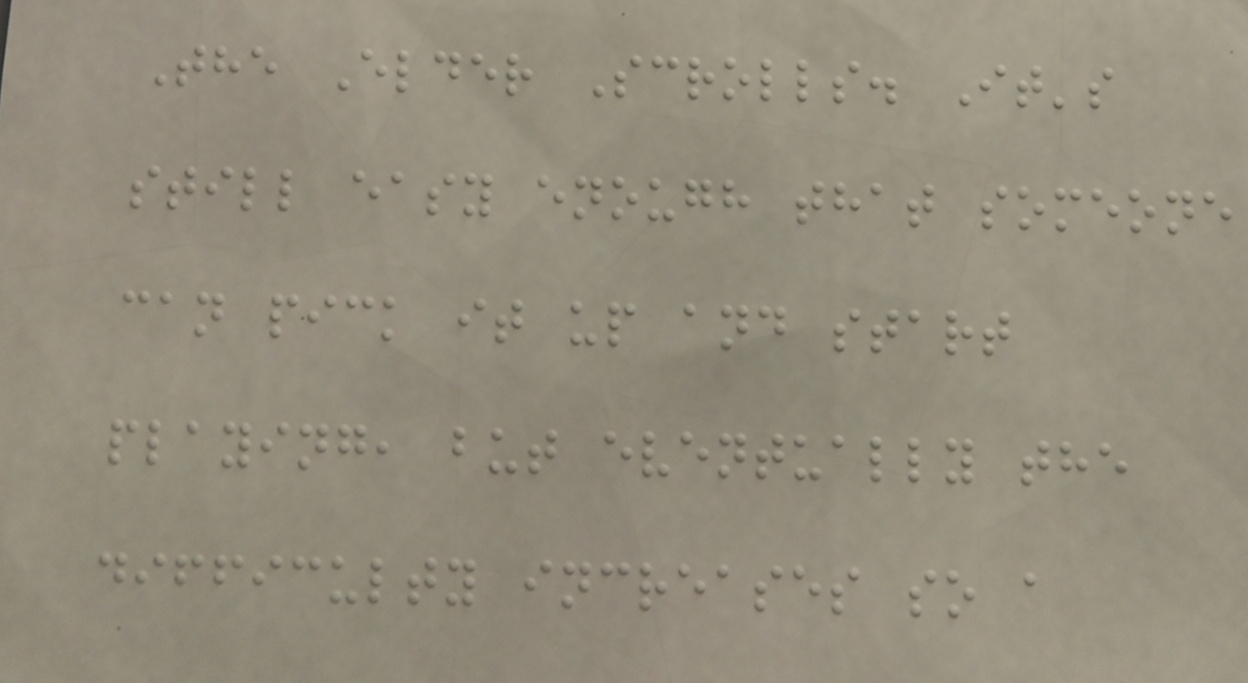The Elder Scrolls. It's
still easy enough that someone
can pick it up and start
playing, but eventually the
difficulty increases so a
